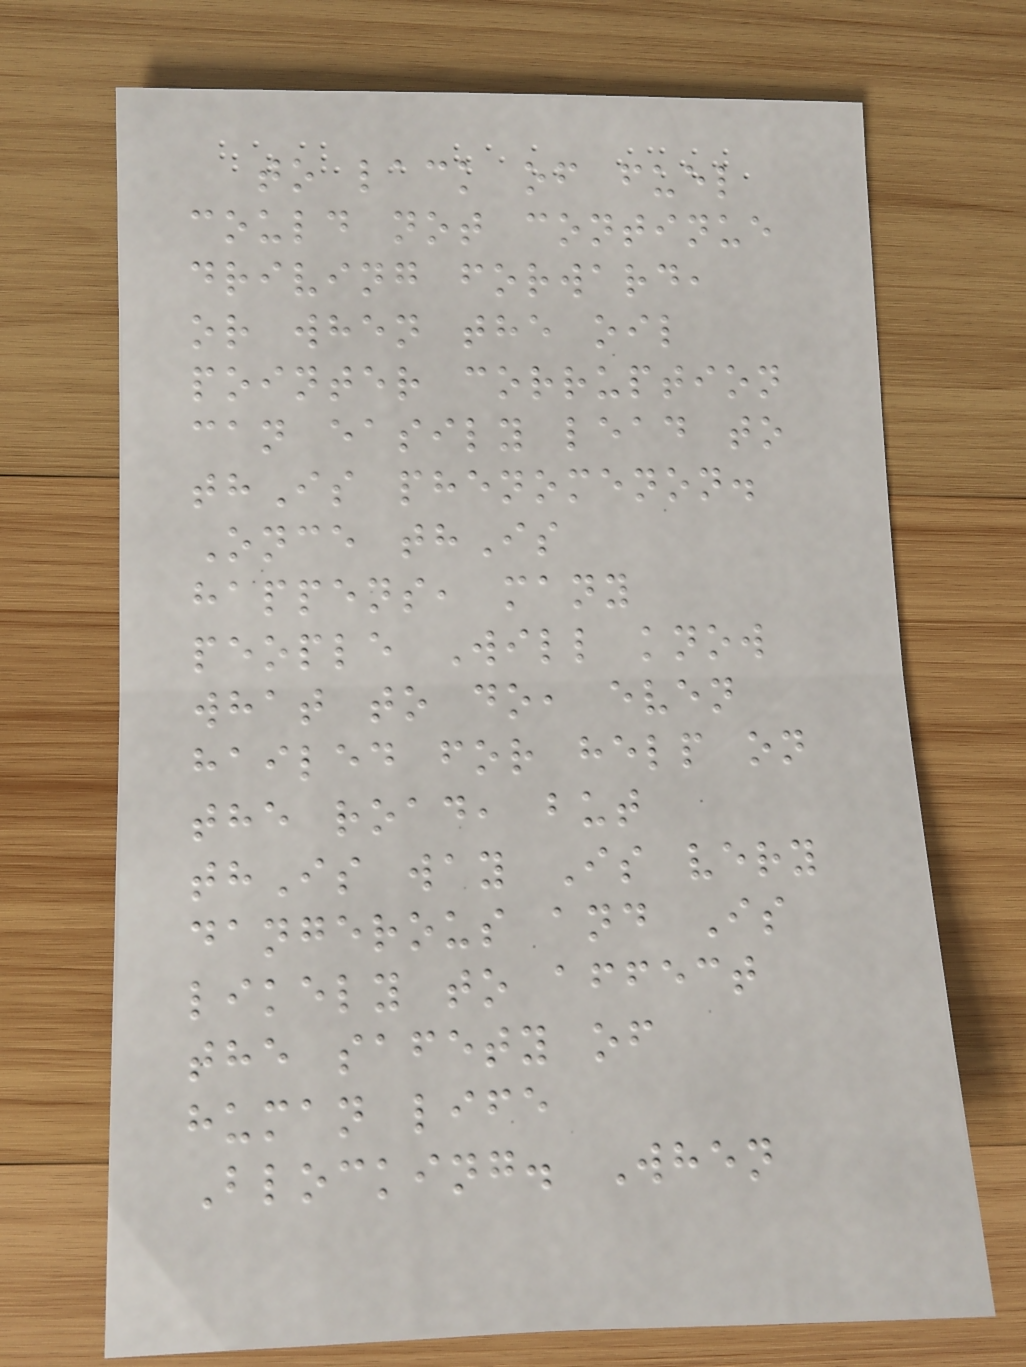to lack of fuel
could not continue
driving forward,
or when the oil
pointer corruption
can easily lead to
thIs phenomenon.
Once thIs
happens, many
people Will know
what to do, even
hailed for help on
the road, but
thIs way Is very
dangerous and Is
likely to affect
the safety of
human life
Blocking. When
